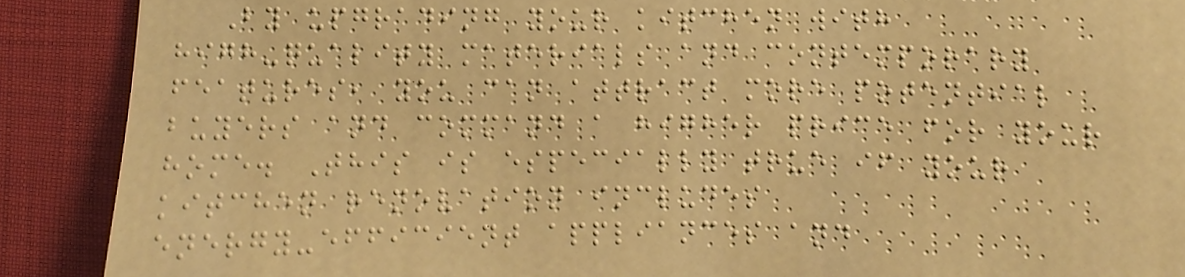By upgrading your kitchen with
high-quality materials and contemporary
features, you can attract more potential
buyers and command a higher price for your
home. This is especially true if your
kitchen renovation includes
energy-efficient appliances and
